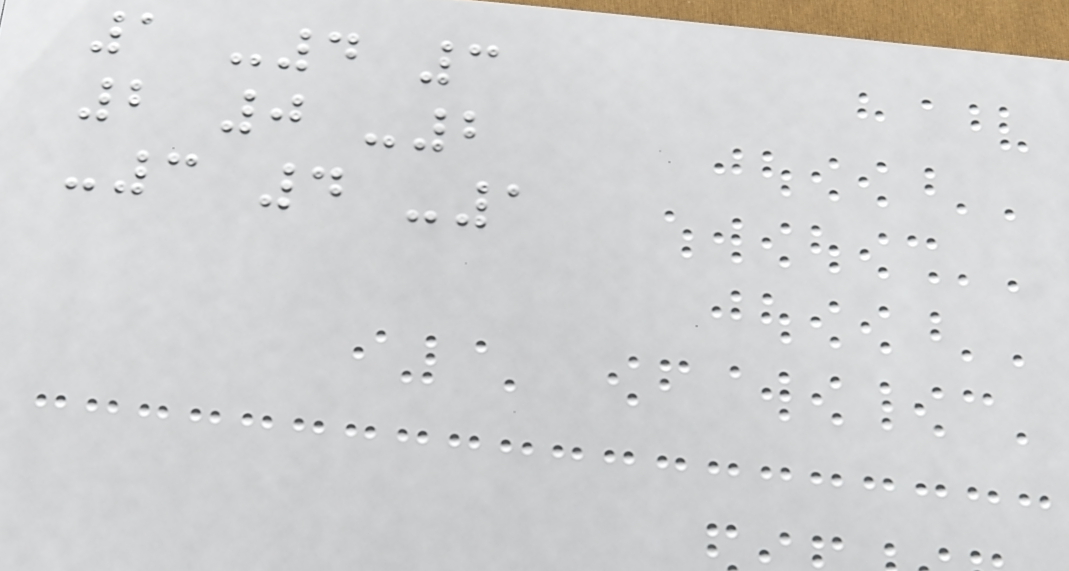1 -4 3
2 0 -2
-3 4 -1
